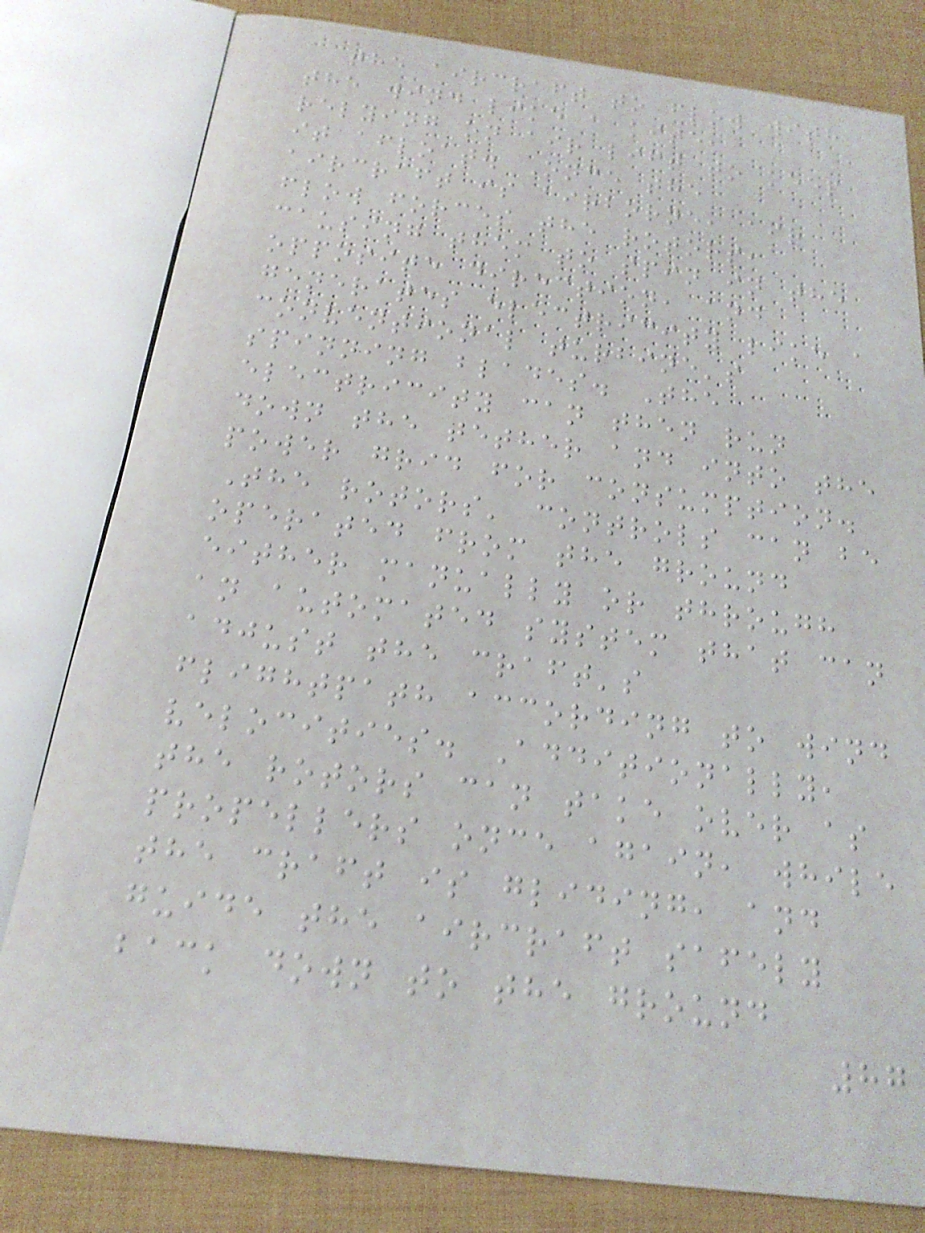the aircraft to flow with
the wind like a kite,
relying on air lift to keep
it afloat. Once the
aircraft is airborne, air
flow forces the rotors,
causing them to spin in the
opposite direction, and
generates electricity like a
conventional turbine's
spinning blades. The
electricity can then run
down the tether and into the
power grid for consumption.
The rotors' controls can be
operated from the ground
either manually or through
an automated system that can
adjust the craft's
flightpath according to wind
velocities. Additionally,
the rotors can take over as
propellers once again, while
the craft is gliding, and
guide the aircraft safely
back down to the ground
87
